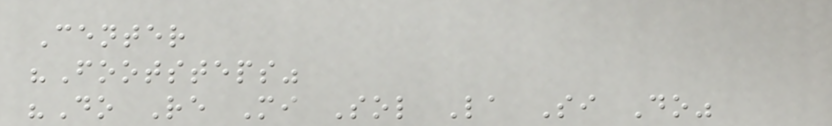Center
"Footsteps"
"Do Re Mi Sol La Si Do"
